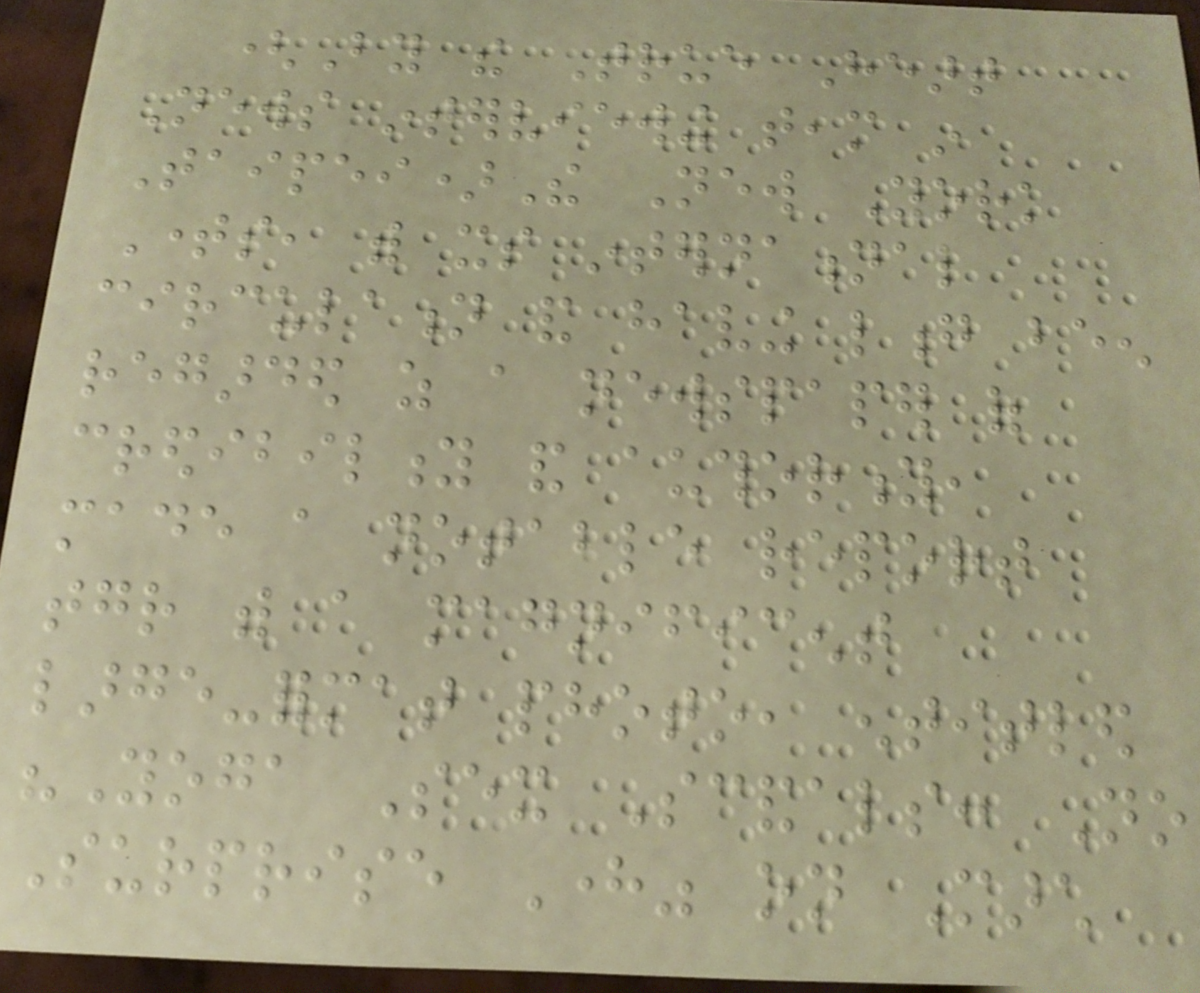(By the True Heart
News interviewing team in
Taipei)The New York
Times, with its international
circulation and having long been
regarded as a newspaper of
credibility and authority,
made a notable report
together with a magnificent
large-format photo, entitled
"Yoga Sex Scandals: No
Surprise Here" on March
